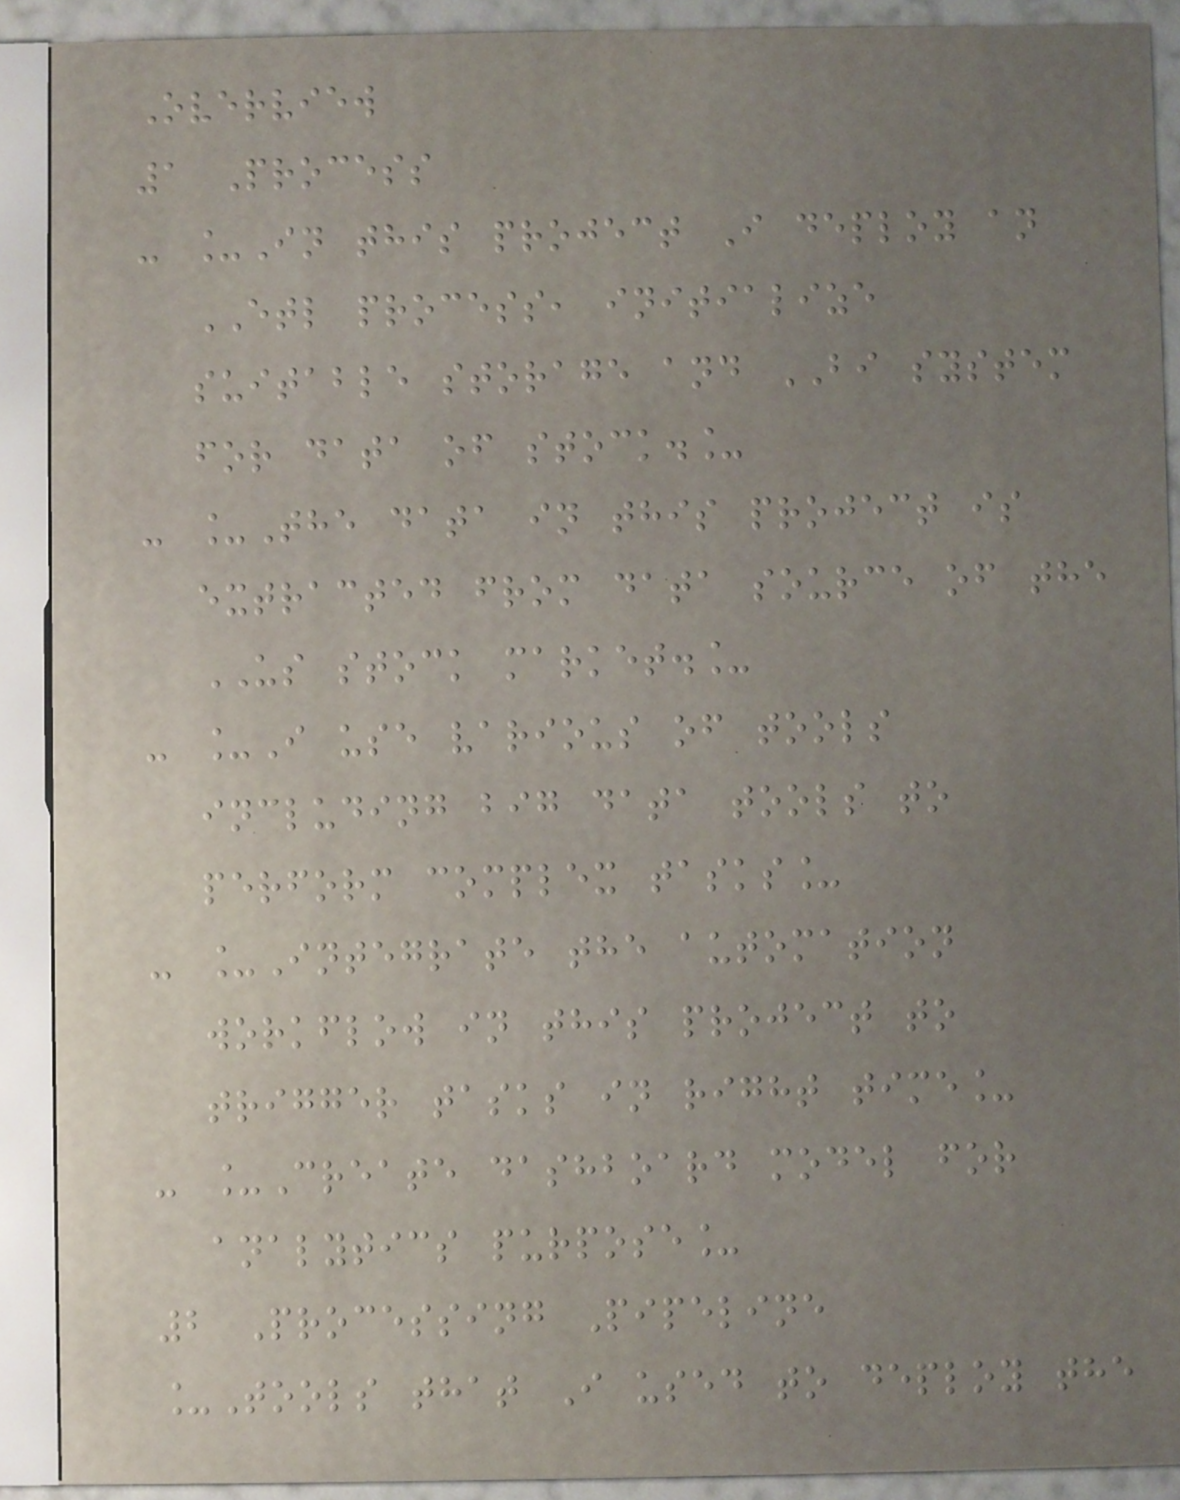Overview
1 Process
- _In this project I deploy an
ETL process, initialize
suitable storage and BI system
for data of stock._
- _The data in this project is
extracted from data source of the
US stock market._
- _I use various of tools
including big data tools to
perform complex tasks_
- _Integrate the automation
workflow in this project to
trigger tasks in right time_
- _Create dashboard model for
analytics purpose_
2 Processing Pipeline
_Tools that I used to deploy the
